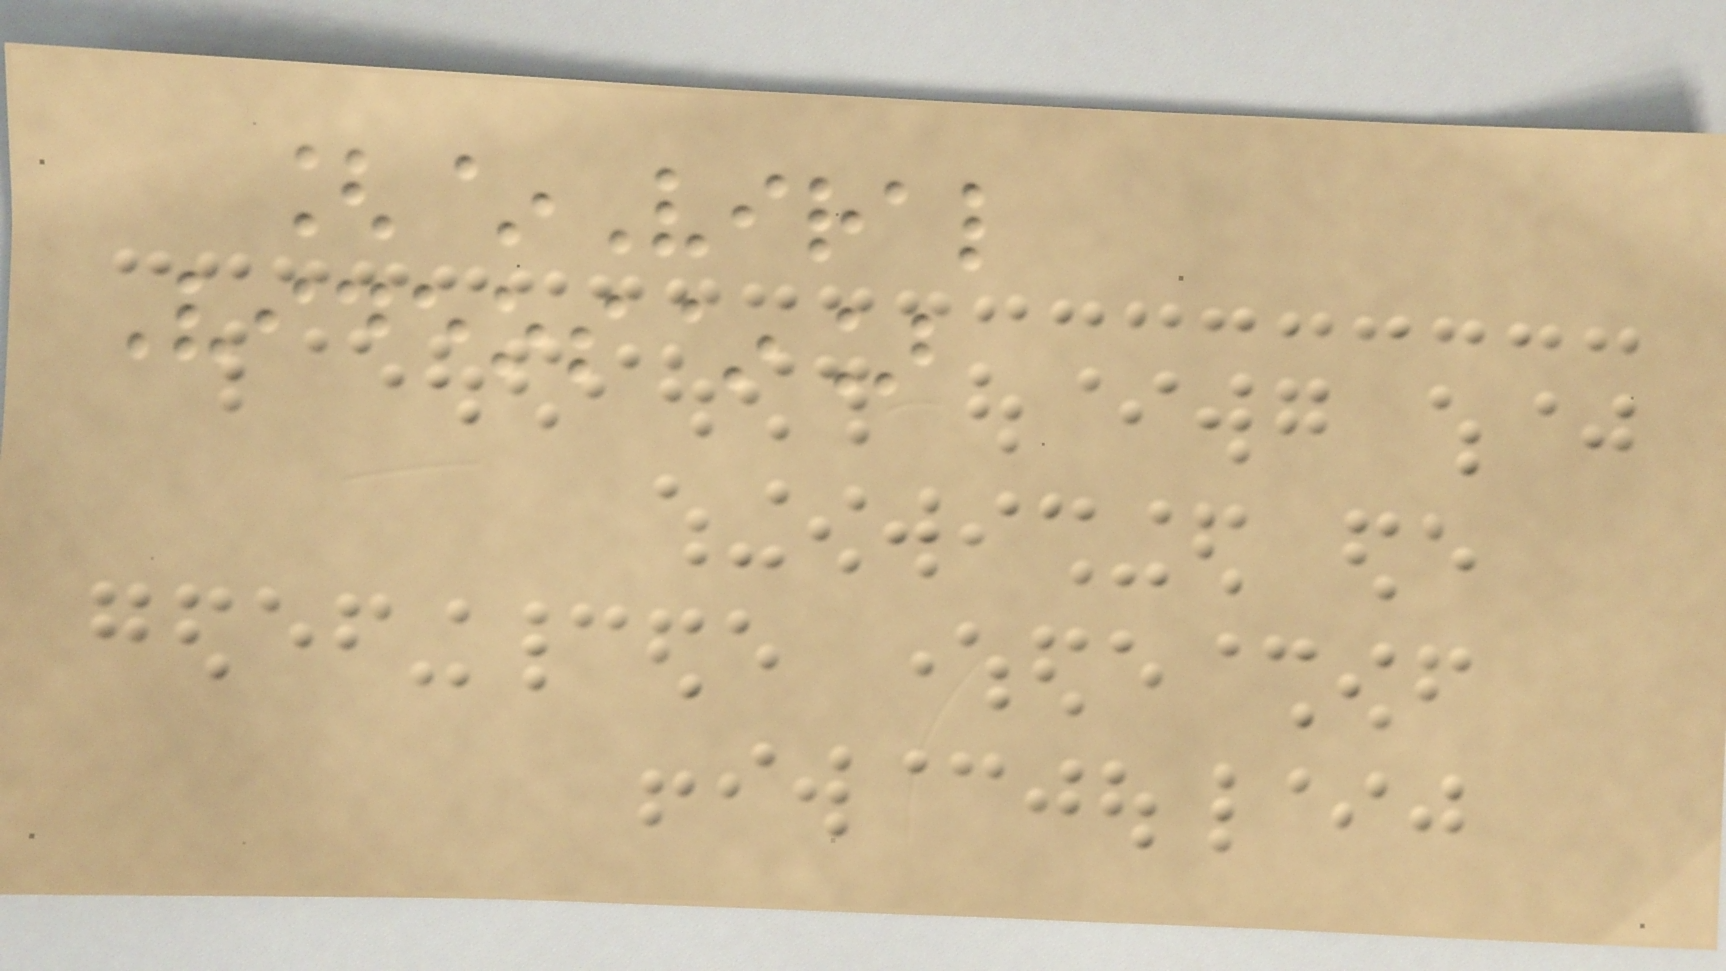[~Viral
Videos~]
